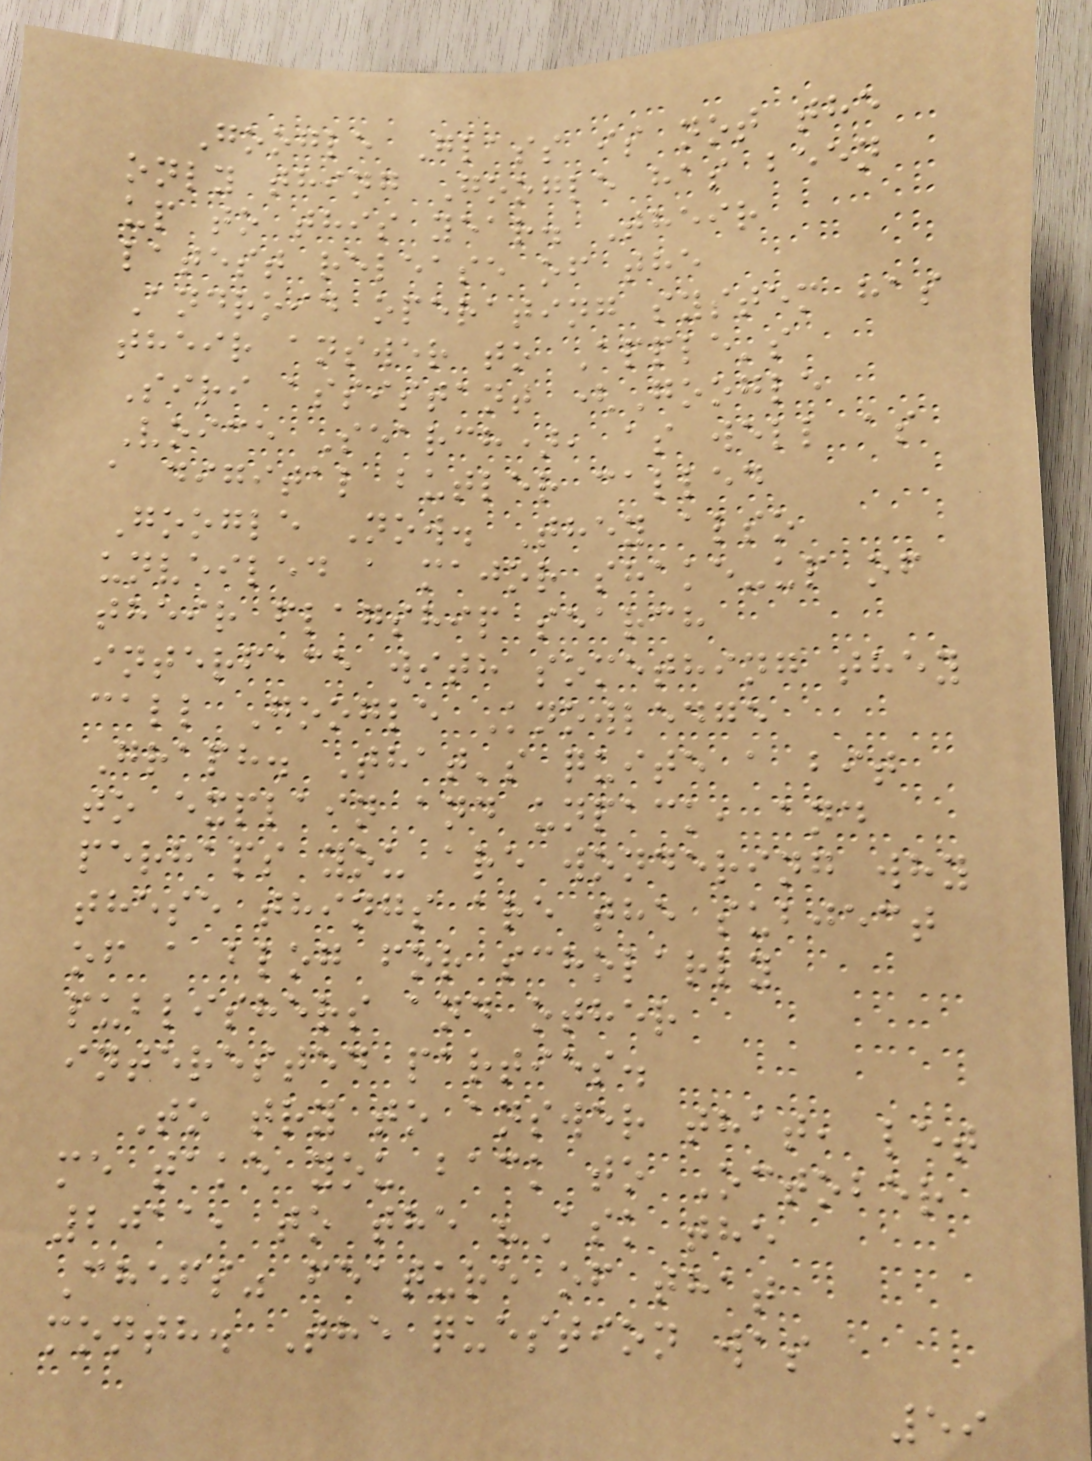Google Glass is not the
only thing Google has been
up to this year. Their
latest release of the
Android operating system has
their answer to Apple's
Siri assistant (Google
Voice Search), as well as
a digital butler called
Google Now. They also
unveiled a major shake-up of
their flagship search
interface with something they
call Google Knowledge
Graph. That's quite a bit
to explain and unpack, and
perhaps you are wondering why
these things are the subject
of a blog for scholarly
publishers and other
interested parties.
To try to answer that, let
me take you back to October
2011, to the "Ask the
Chefs" feature of that
month. The question was
59
